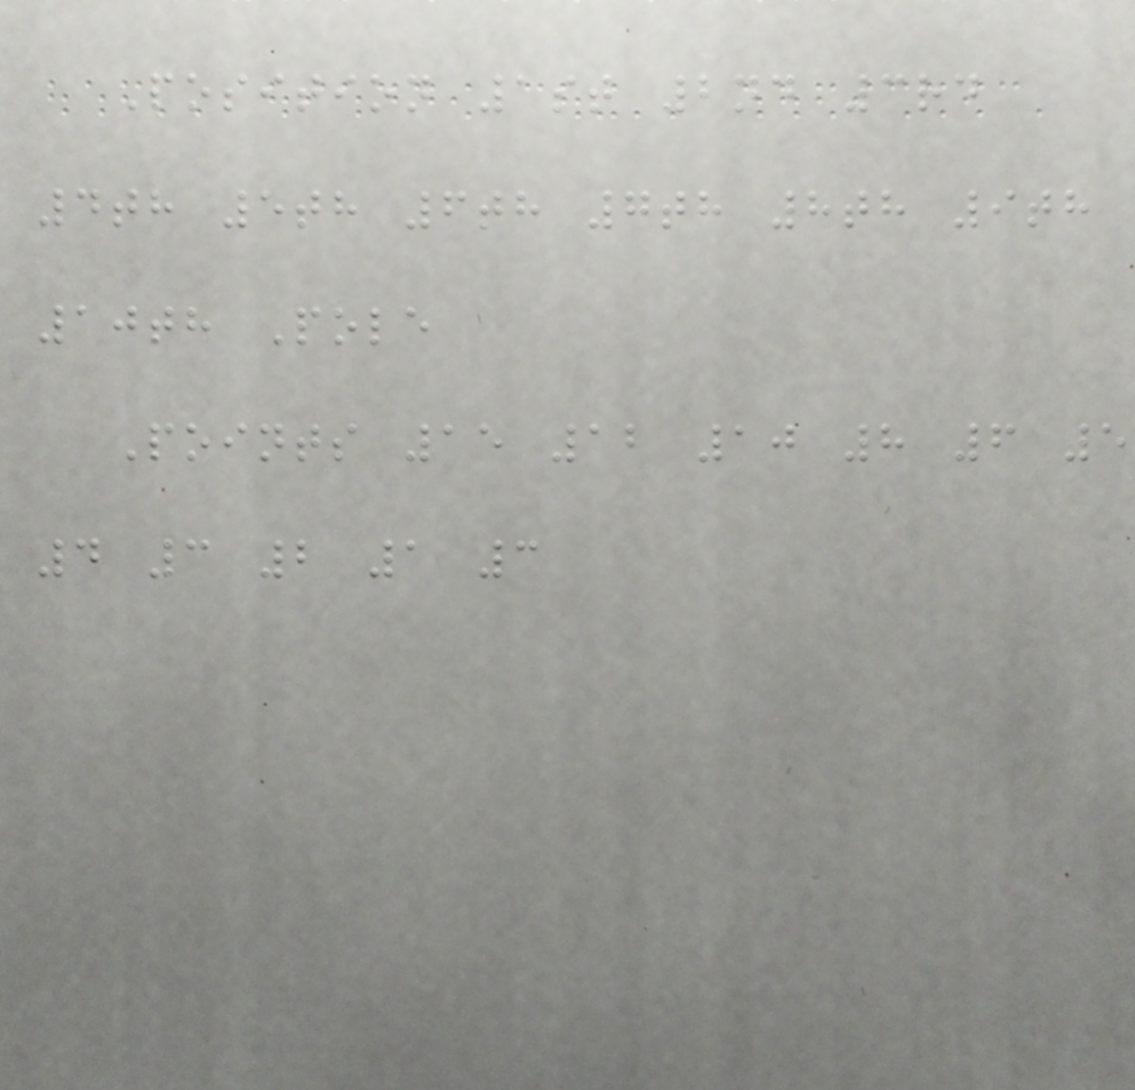Position 1st 2nd 3rd
4th 5th 6th 7th 8th 9th
10th Pole
Points 15 12 10 8 6 5
4 3 2 1 3
